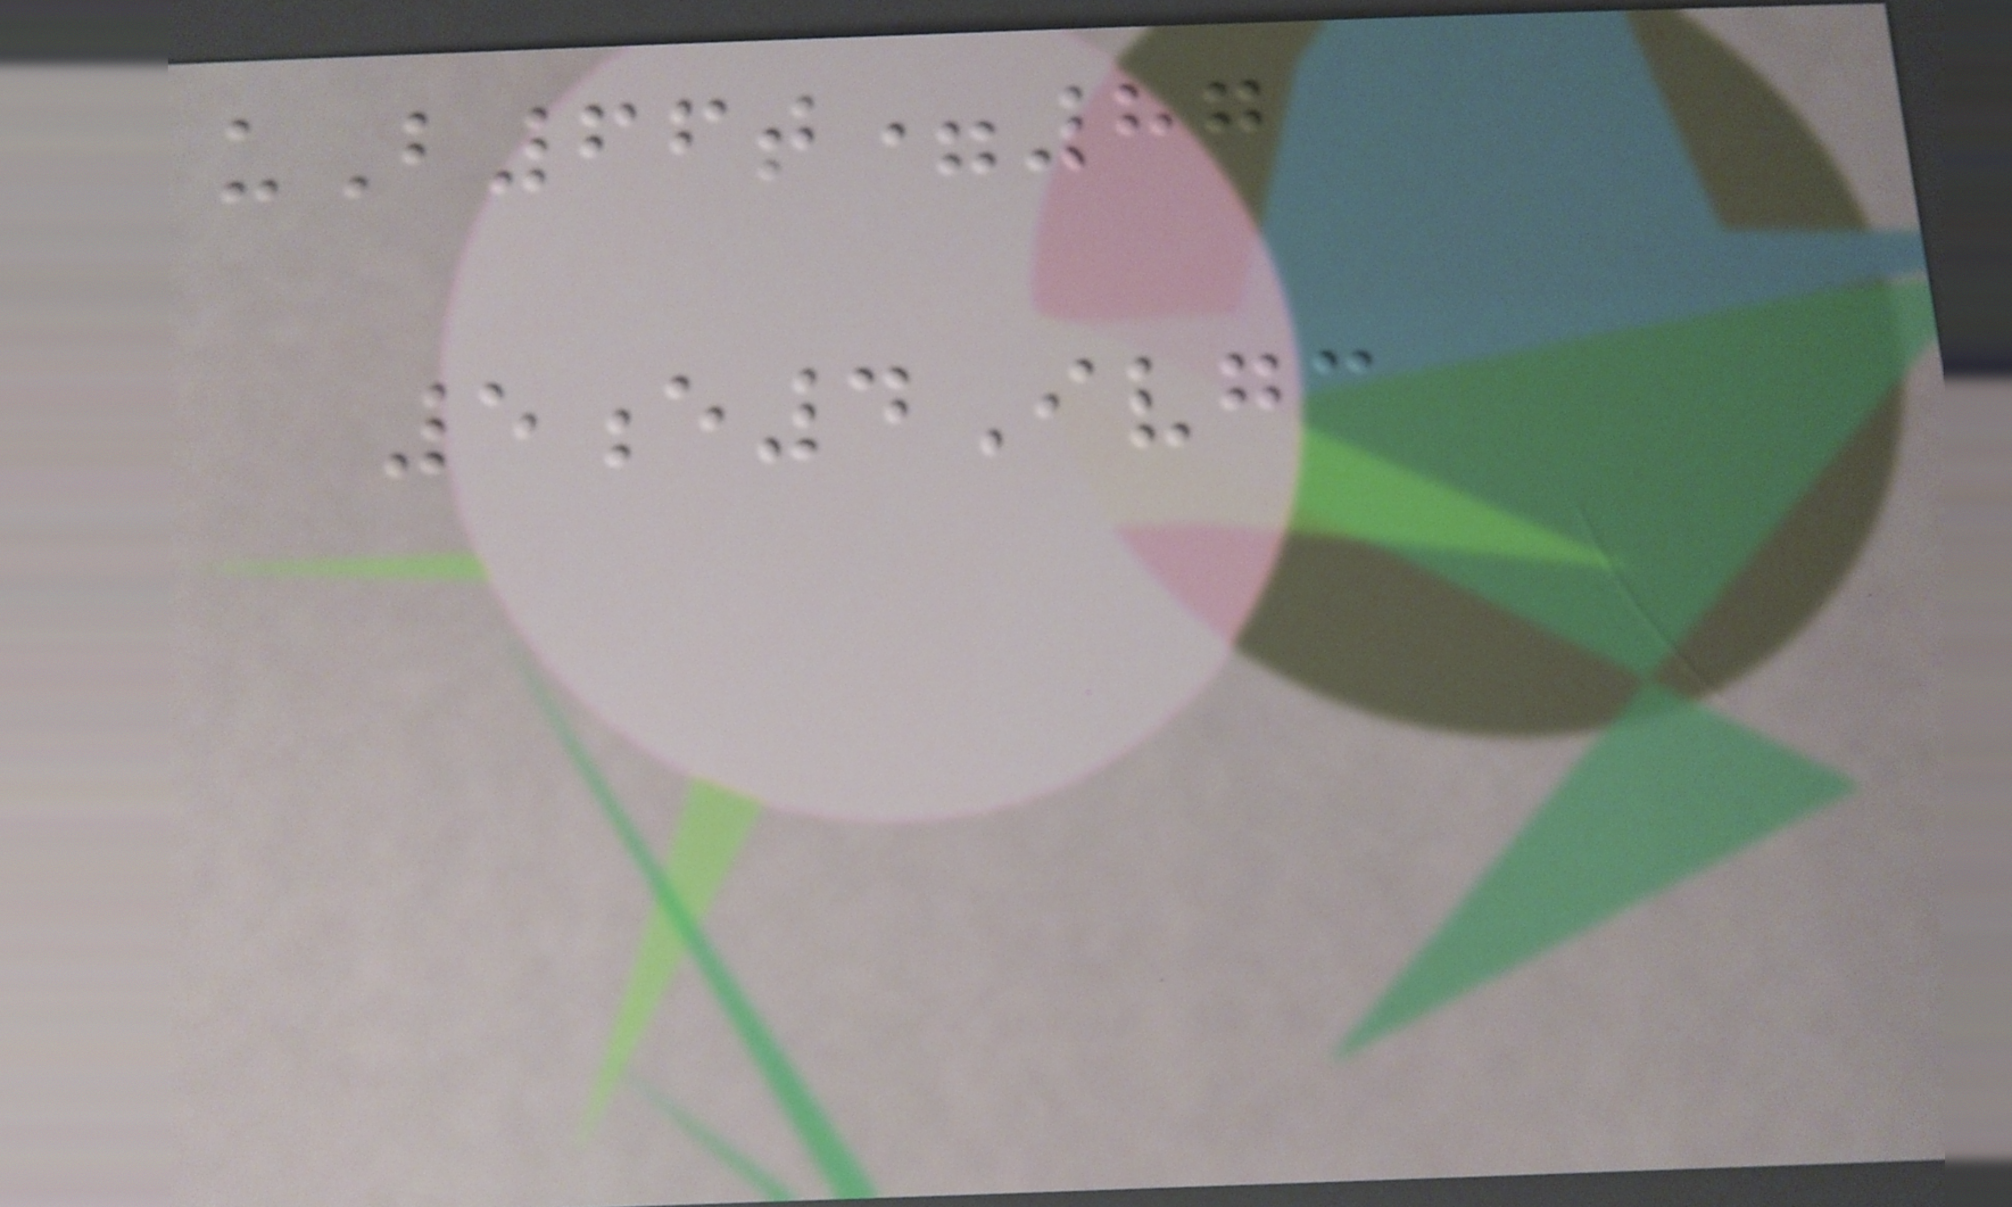uB66t=87
5e4Ivgc
